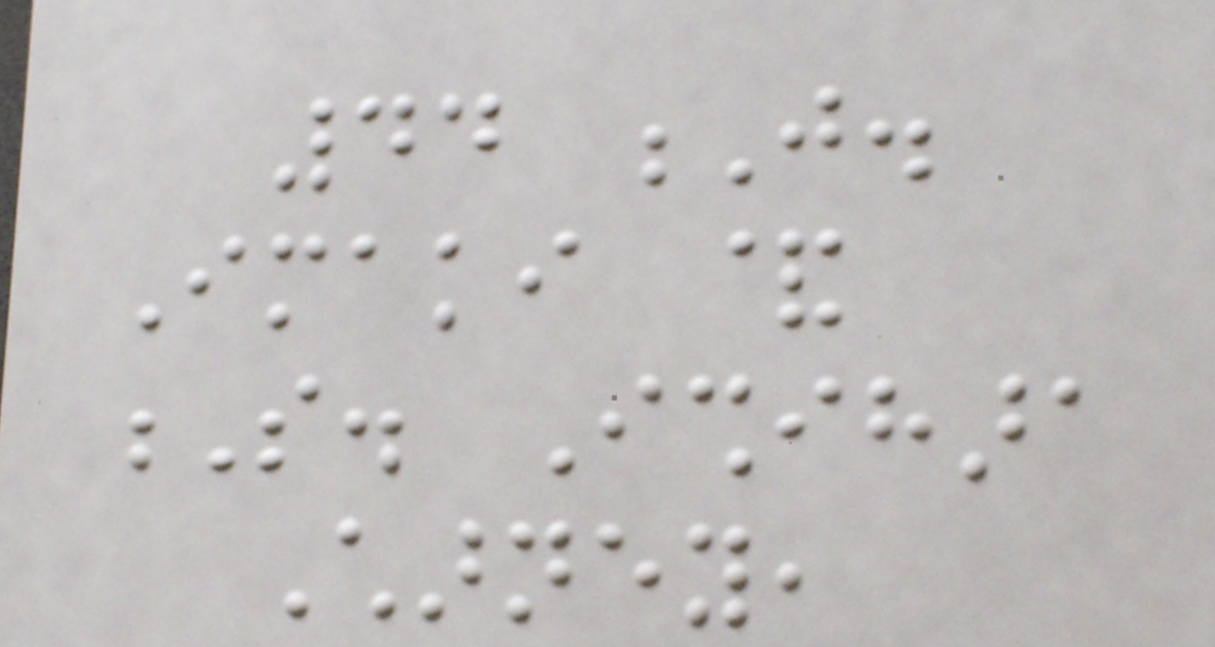44 J.
Imaki &
S. Ishihara
Charney,
